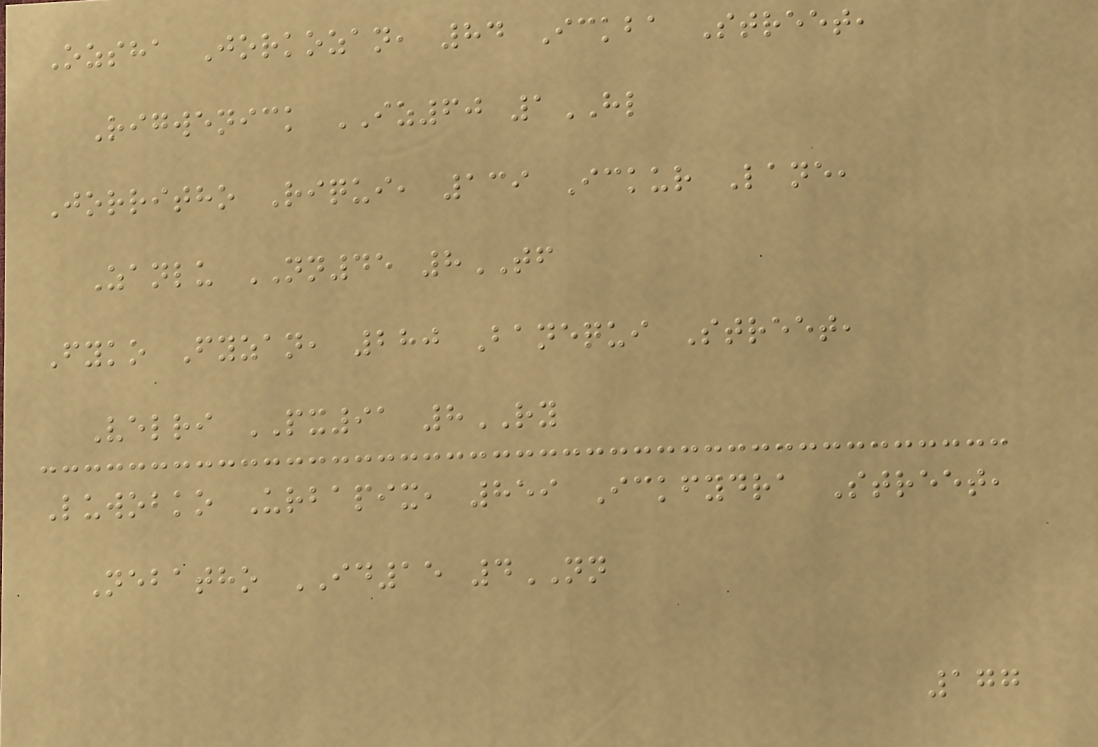Ozsha Jorkozan, 84 Ickba Street,
Rigwenick IZ60 1HL
Jorritho Riqui, 139 Ickur Lane,
Zanlu NN45 8TF
Fyko Fyzan, 280 Banequi Street,
Velri PX91 8RY
Luwobko Urbapix, 859 Ickfydra Street,
Nebatho ID15 4NN
177
